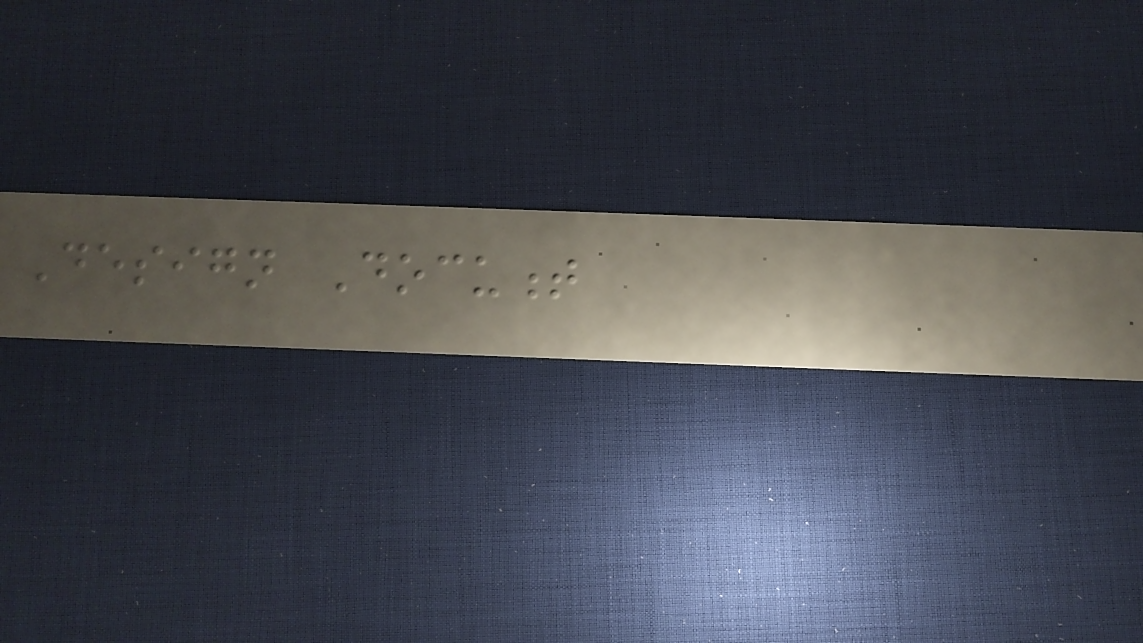Design Document
